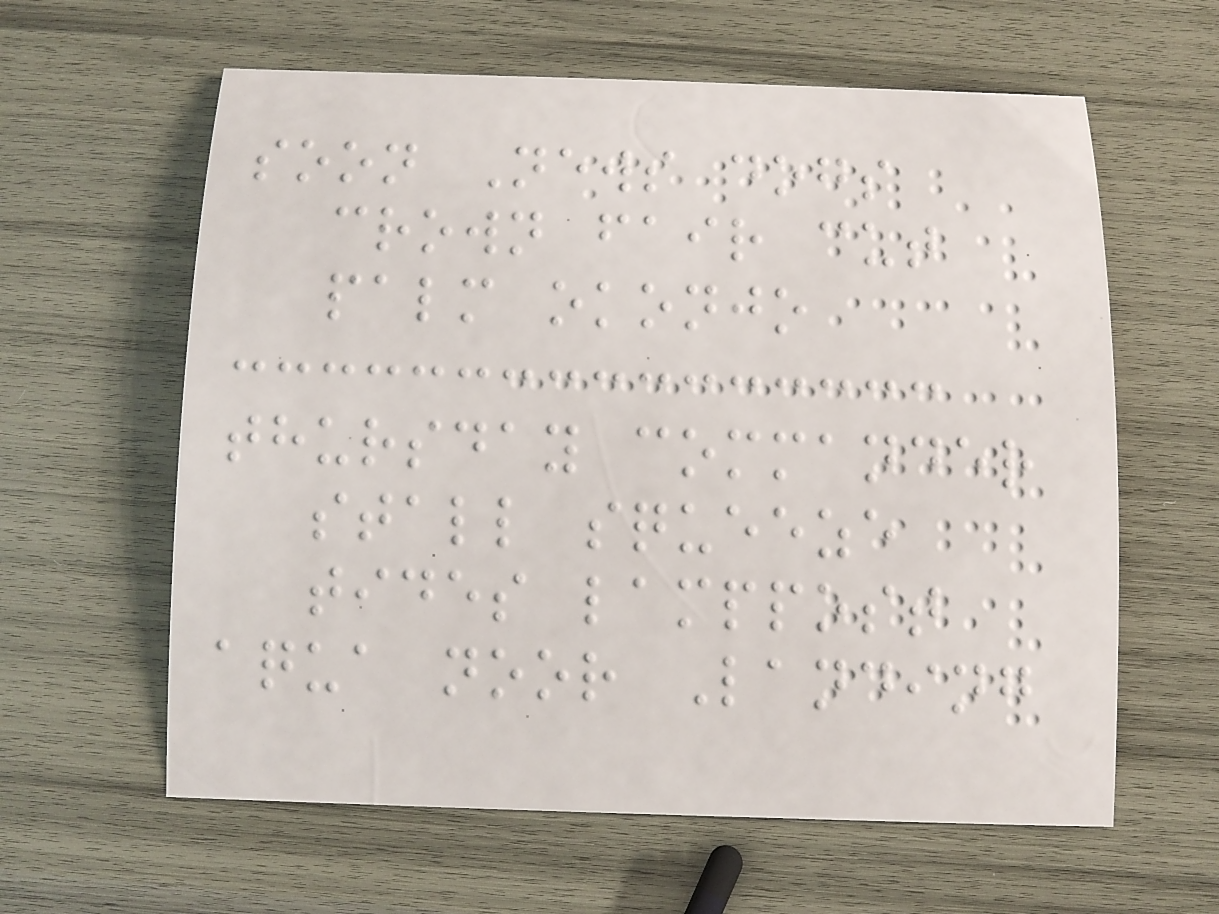soon News dogs
crown fair cut
palm okonjo
thursday commander
stall squeeze
tides lamppost
aqua noor Landing
